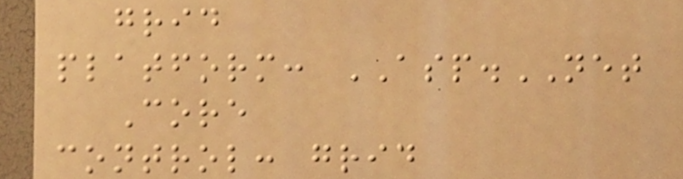grid
platform: ASP.NET
Core
control: grid
